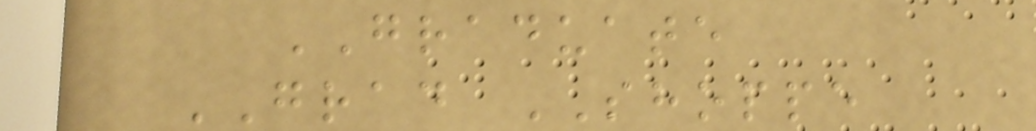GRADUATE
GRAD SHOPPE
